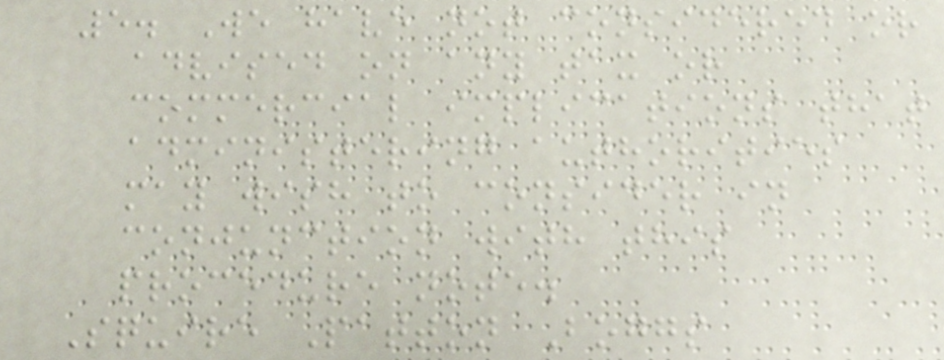5. We have not considered or
advised on any tax or
commercial implications that
administering authorities
may wish to consider in
conjunction with this
procedure note.
Squire Patton Boggs
